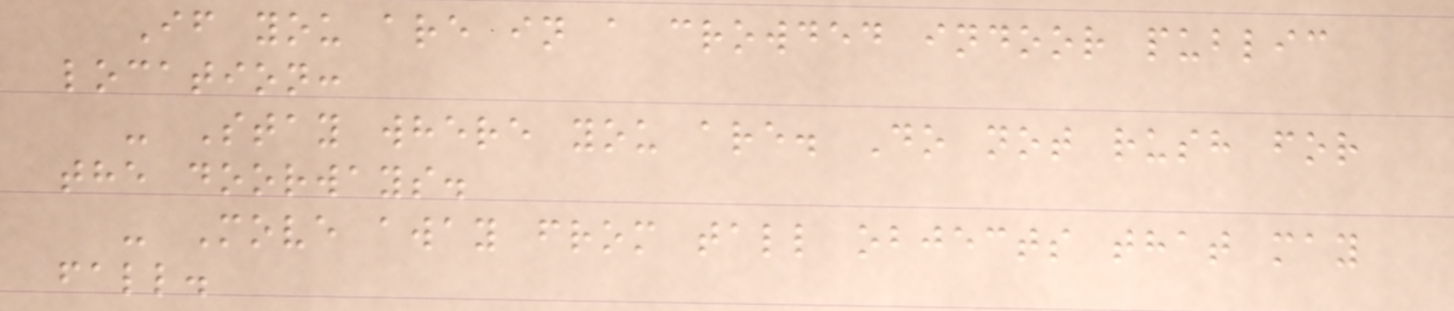If you are in a crowded indoor public
location:
- Stay where you are. Do not rush for
the doorways.
- Move away from tall objects that may
fall.
